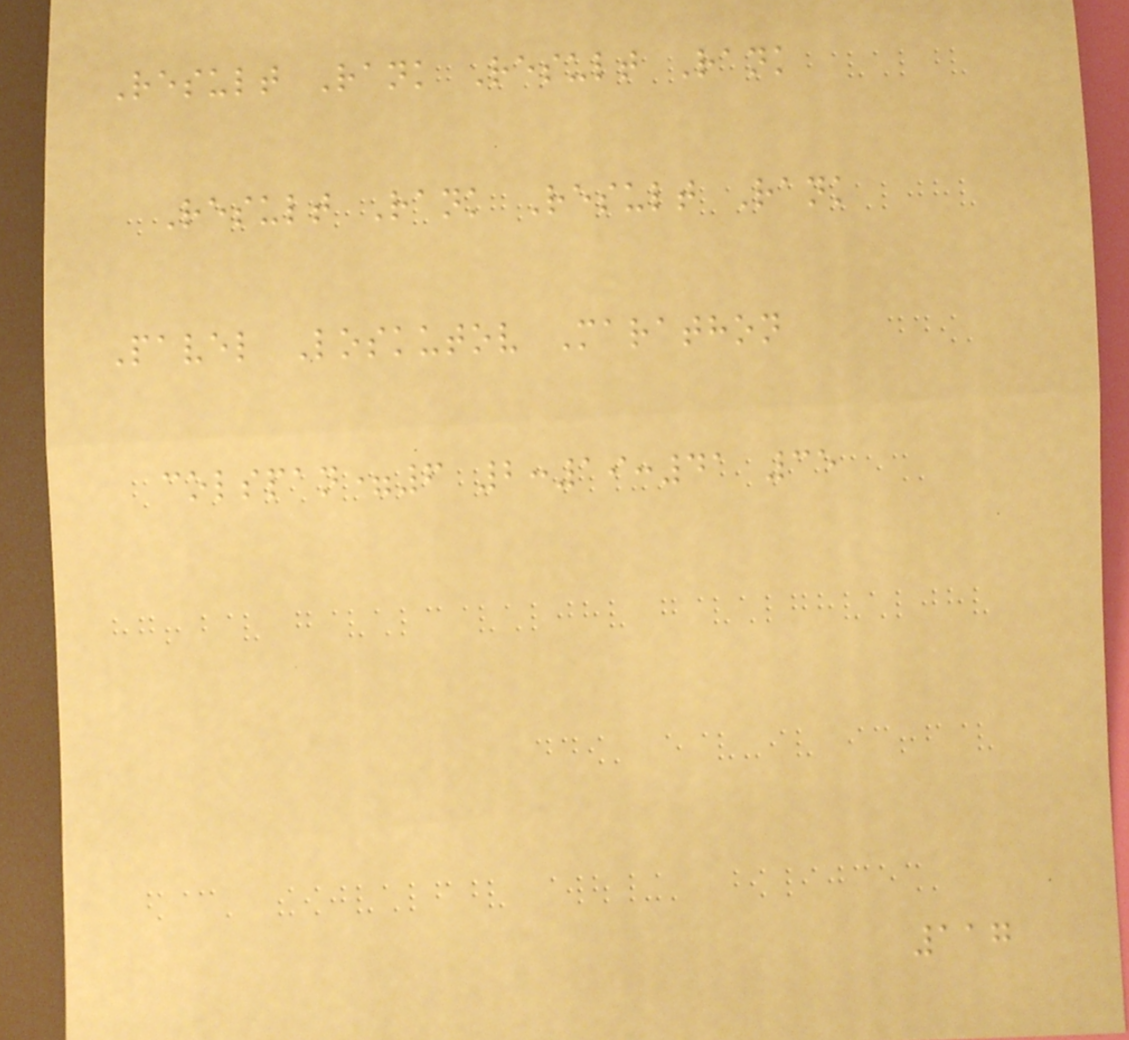Result Rank Result Rank
Result Rank Result Rank
Pavel Loskutov Marathon
colspan=6 2:19:41 35
117
